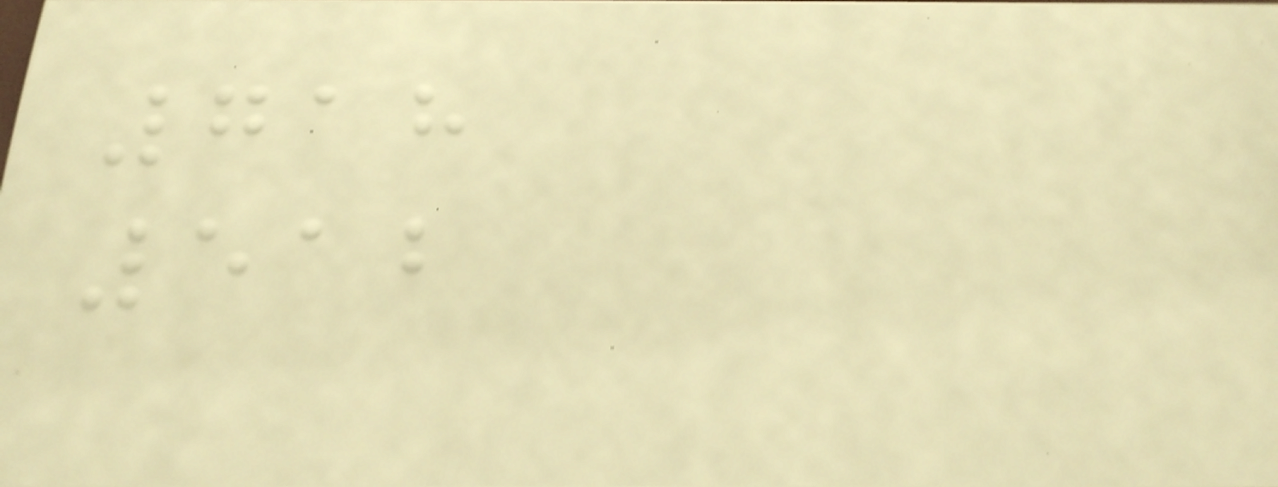718
512
